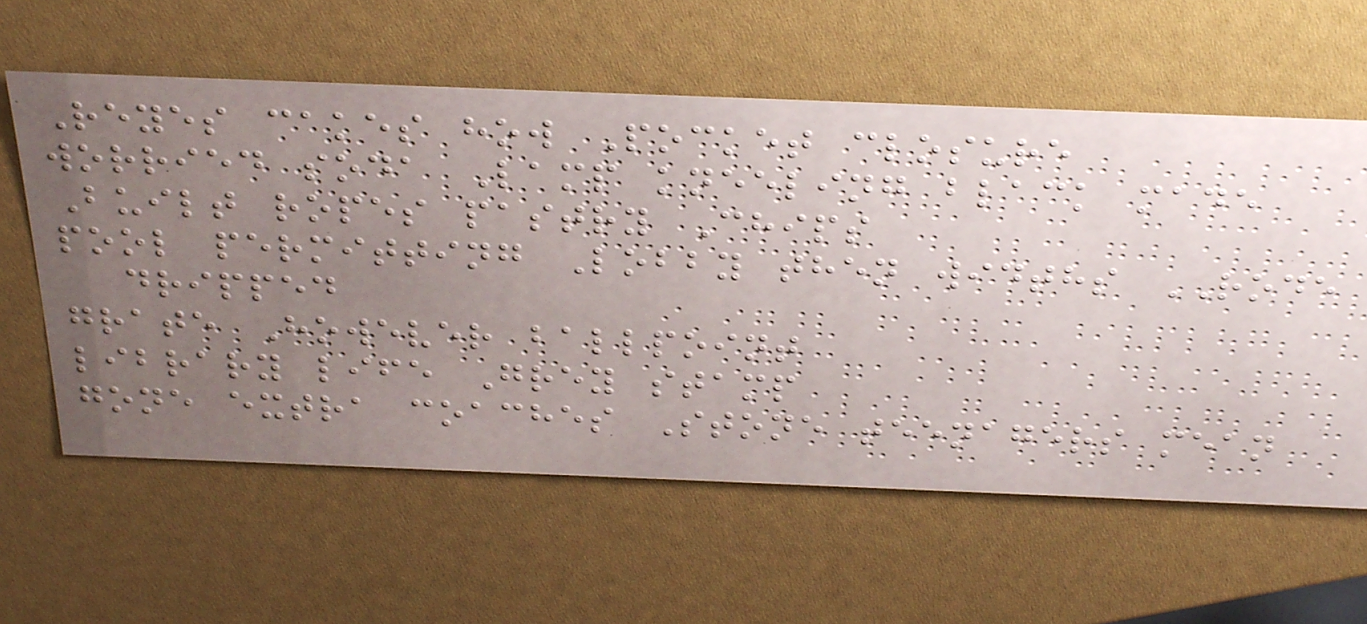Reyes cakes how Pocket closure
worried soda Lamp kneeling black made
Built ropes pastry Chips
pool permitting Lobby then widths RODE
dripped
grate However ballpoint
library life Grey stamp
gone extra coaches Stone teenagers mean
